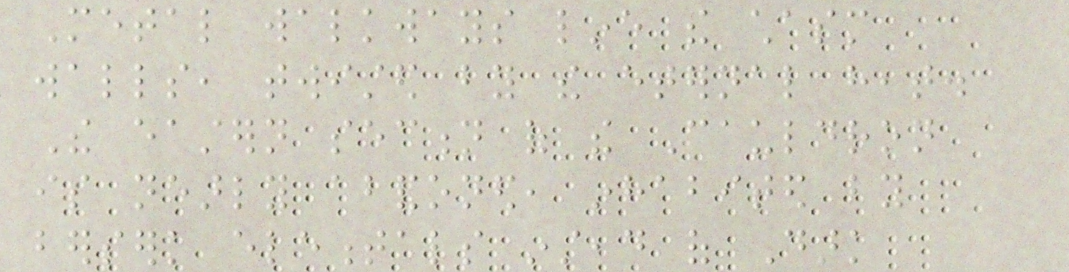Metal walkways line the chasm
walls, twisted by the eternal heat.
The eastern section of the Cauldron
is nearly abandoned, inhabited by
berserk elementals instead of Dark
